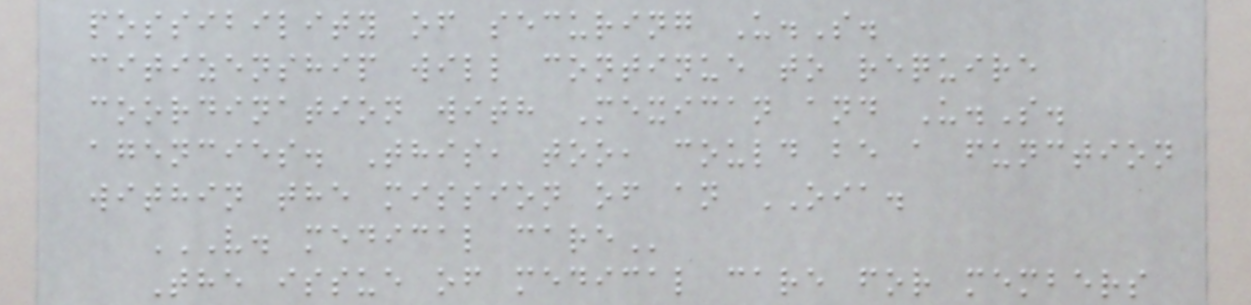possibility of securing U.S.
citizenship will continue to require
coordination with Mexican and U.S.
agencies. This, too, could be a function
within the mission of an OIA.
V. MEDICAL CARE
The issue of medical care for members
